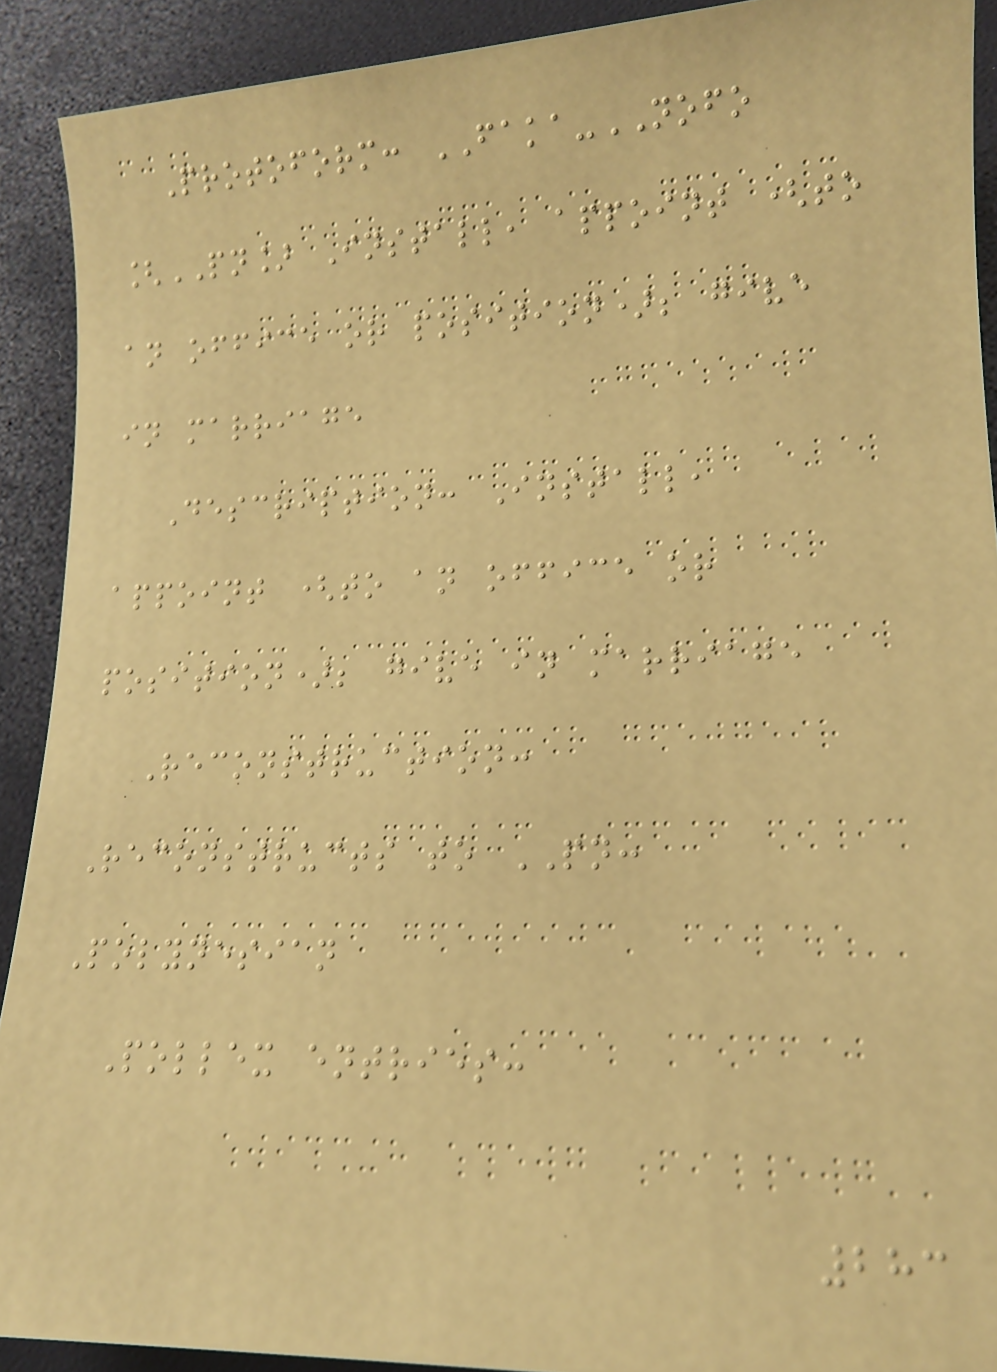Protoform: FAKA-NOFO
[PN] Install, appoint (to
an office or position); give
in marriage
Description: Install,
appoint (to an office or
position); give in marriage
Reconstruction:
Reconstructs to PN:
Polynesian
Pollex entries:
283
